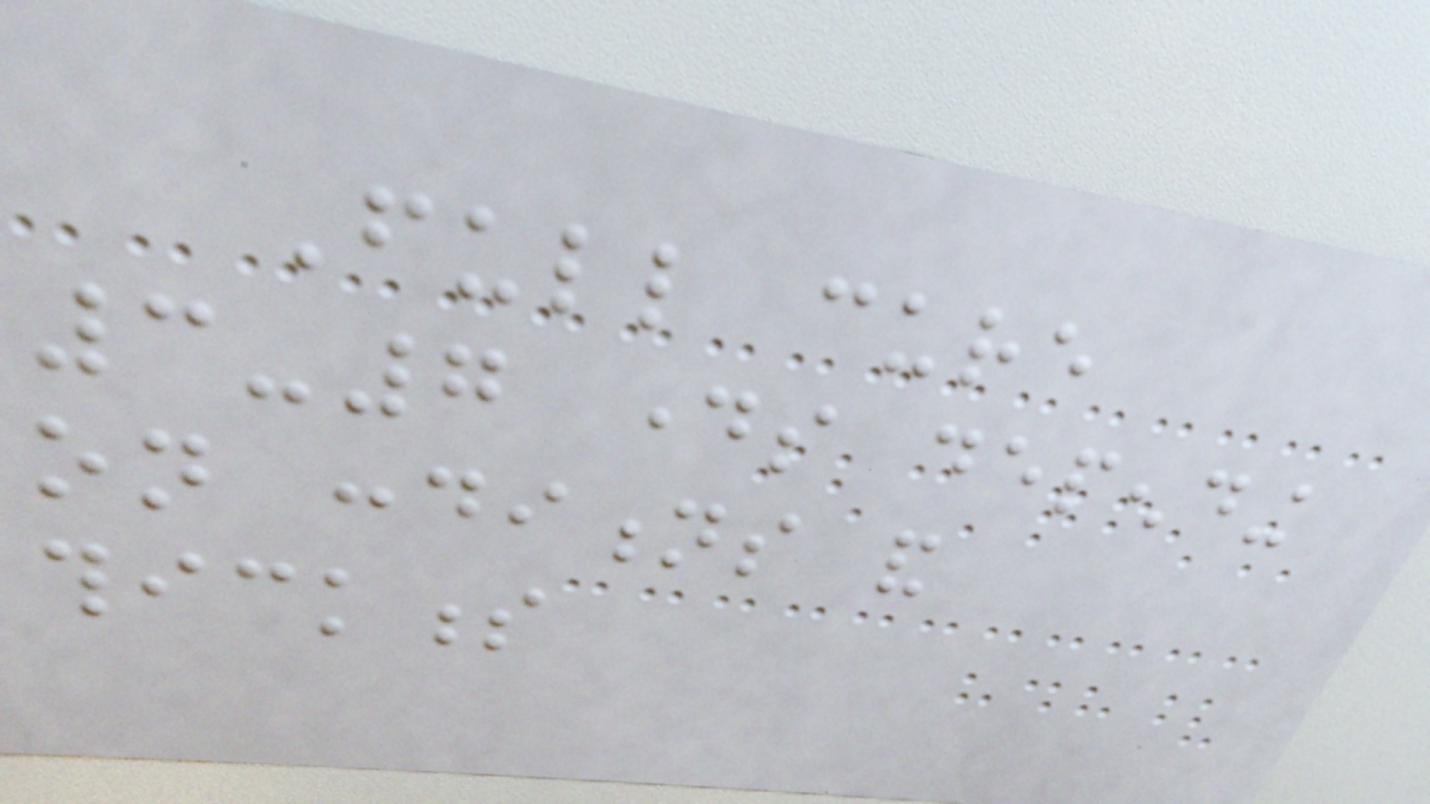Full cure
3-7 days depending
on conditions and
thickness
